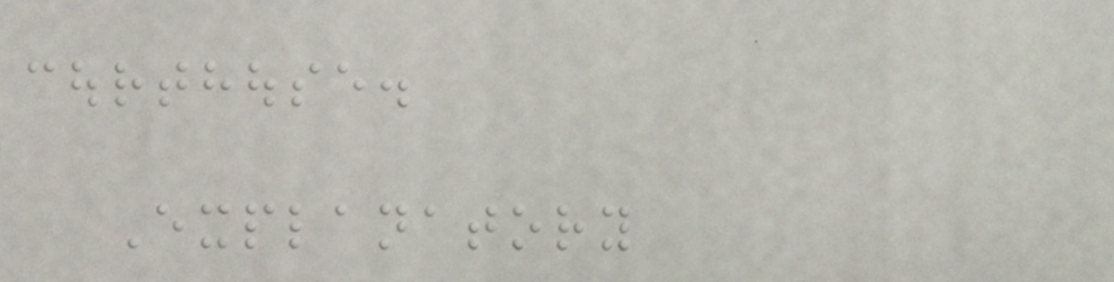courthouse.
Explanatory
